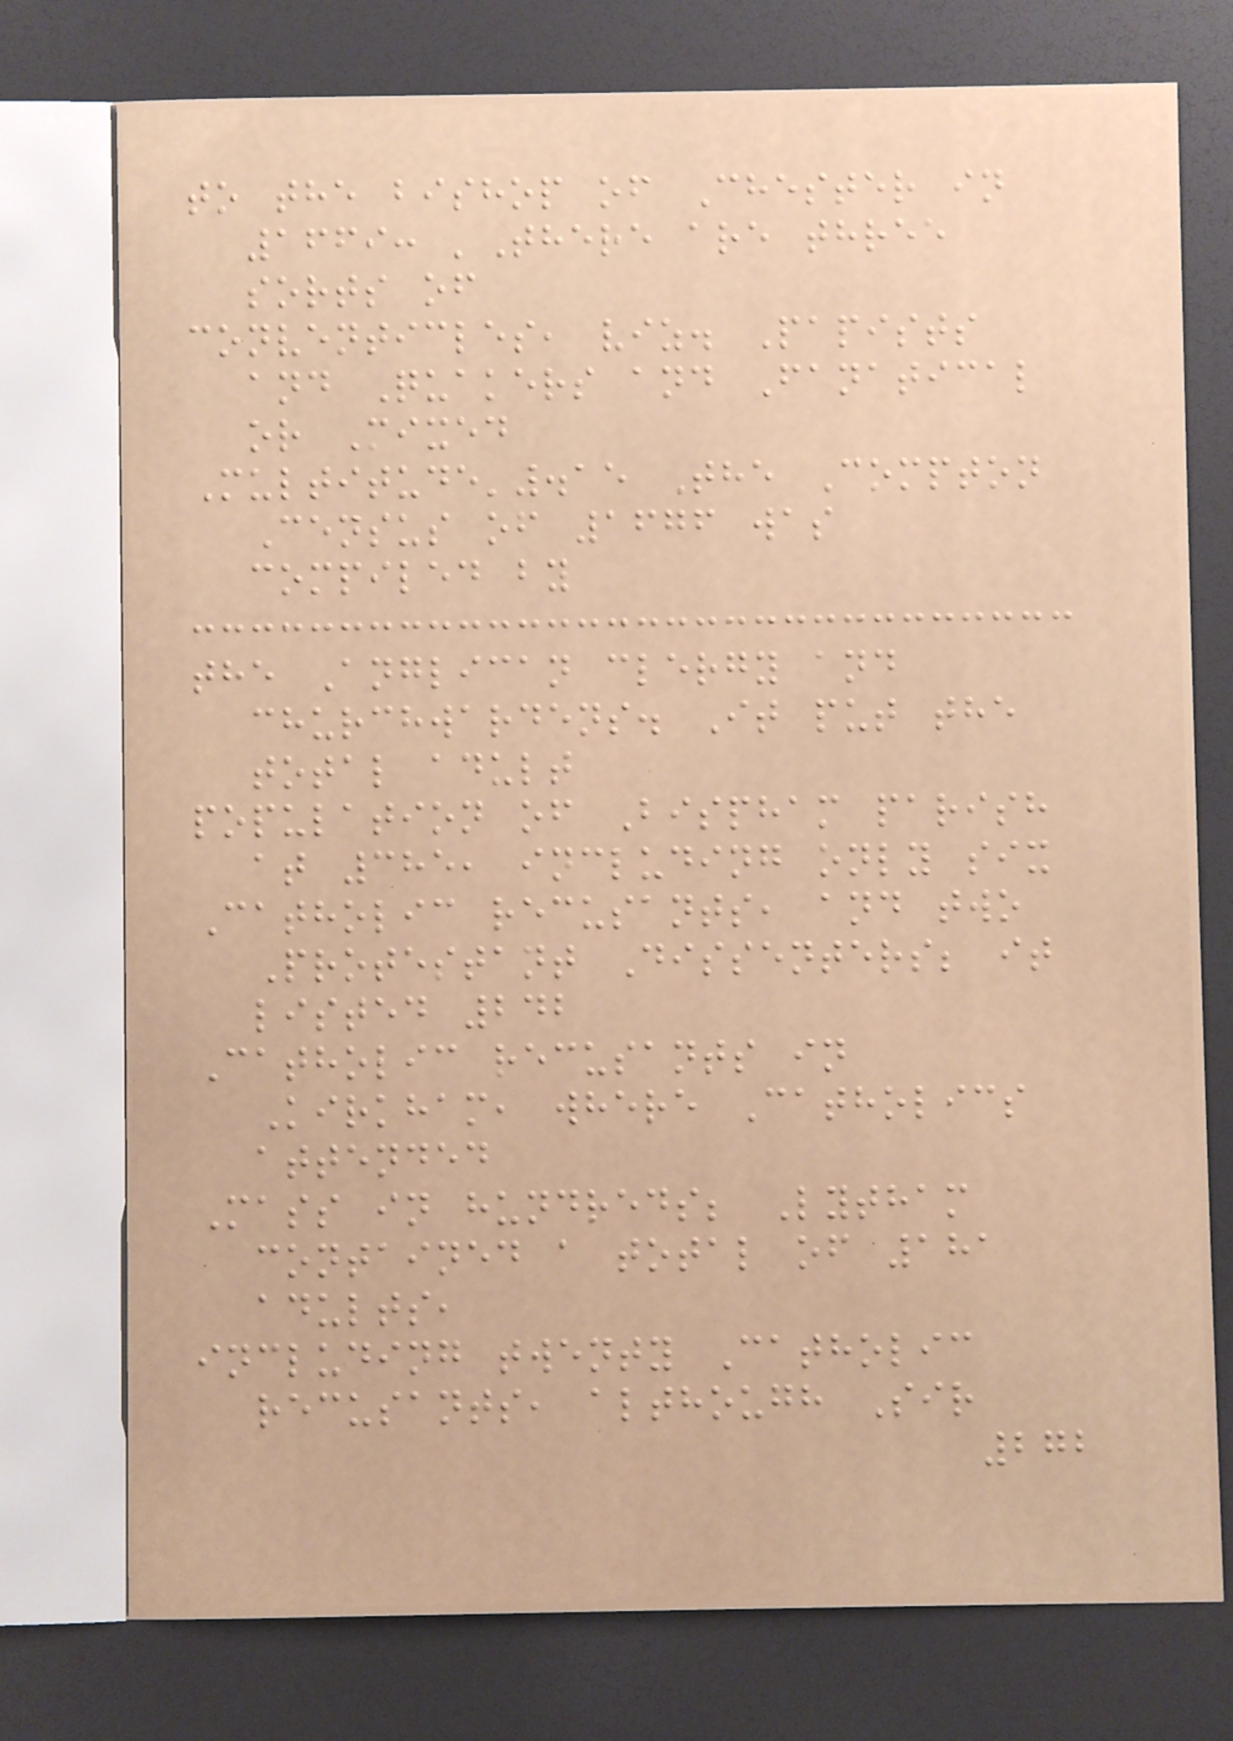to the bishop of Chester in
1669: 'There are three
sorts of
conventicles, viz. Papists
and Quakers and Fanatical
or Mixed
Multitude'.15 The Compton
Census of 1676 was
compiled by
the Anglican clergy and
churchwardens. It put the
total adult
population of Bispham parish
at 385, including only six
Catholic recusants, and two
Protestant Dissenters; it
listed 242
Catholic recusants in
Kirkham, where Catholics
attended
Mass in hundreds; Lytham
contained a total of 181
adults,
including twenty Catholic
recusants, although Sir
272
